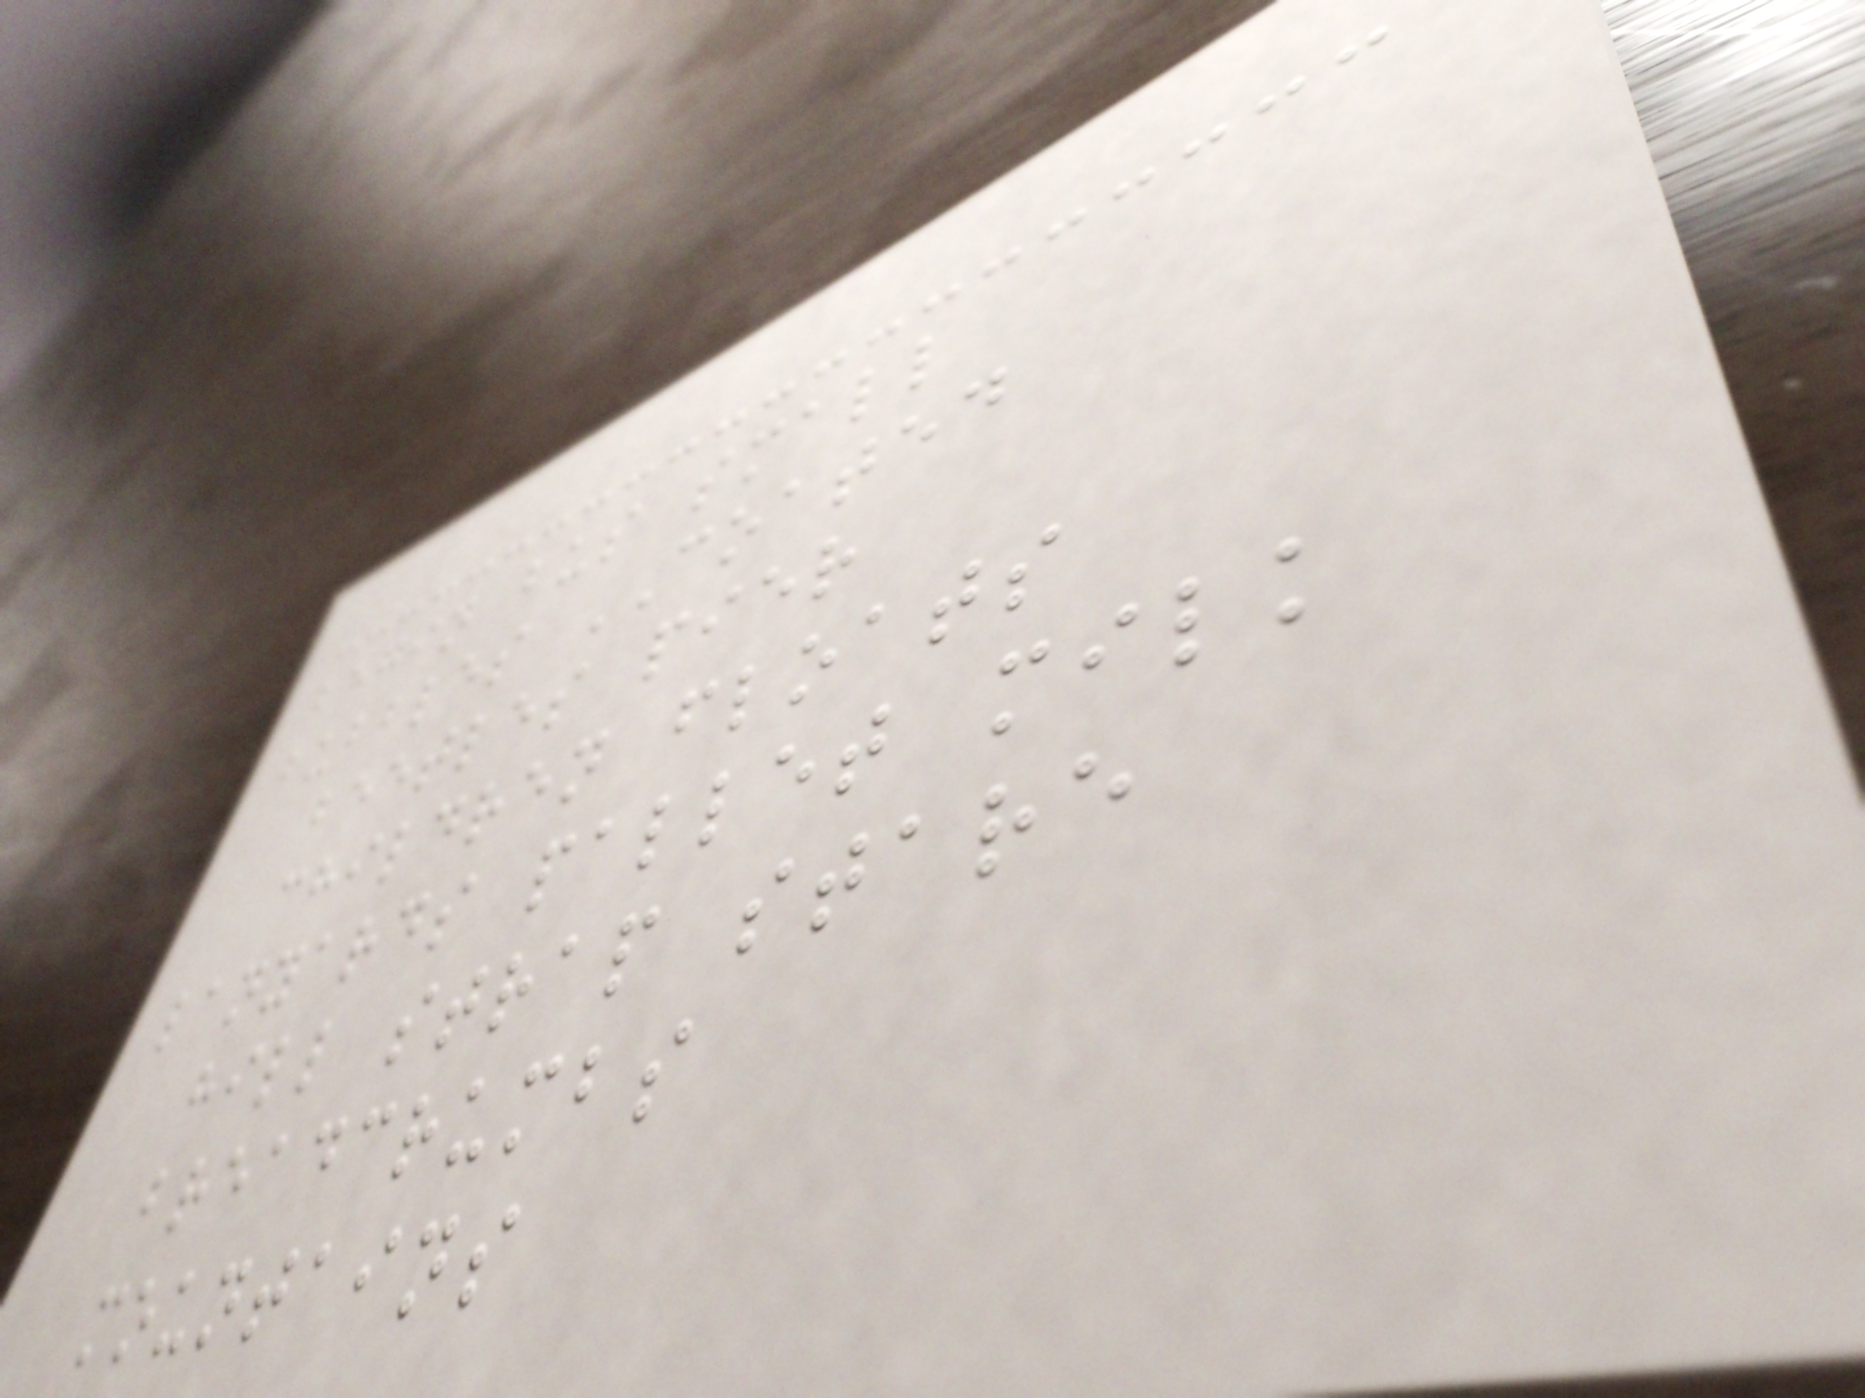begin bus small
bubbles COATED
beetles pier
children floats
lanyards pallet milk
hill strap stare
breadcrumbs
mountains
